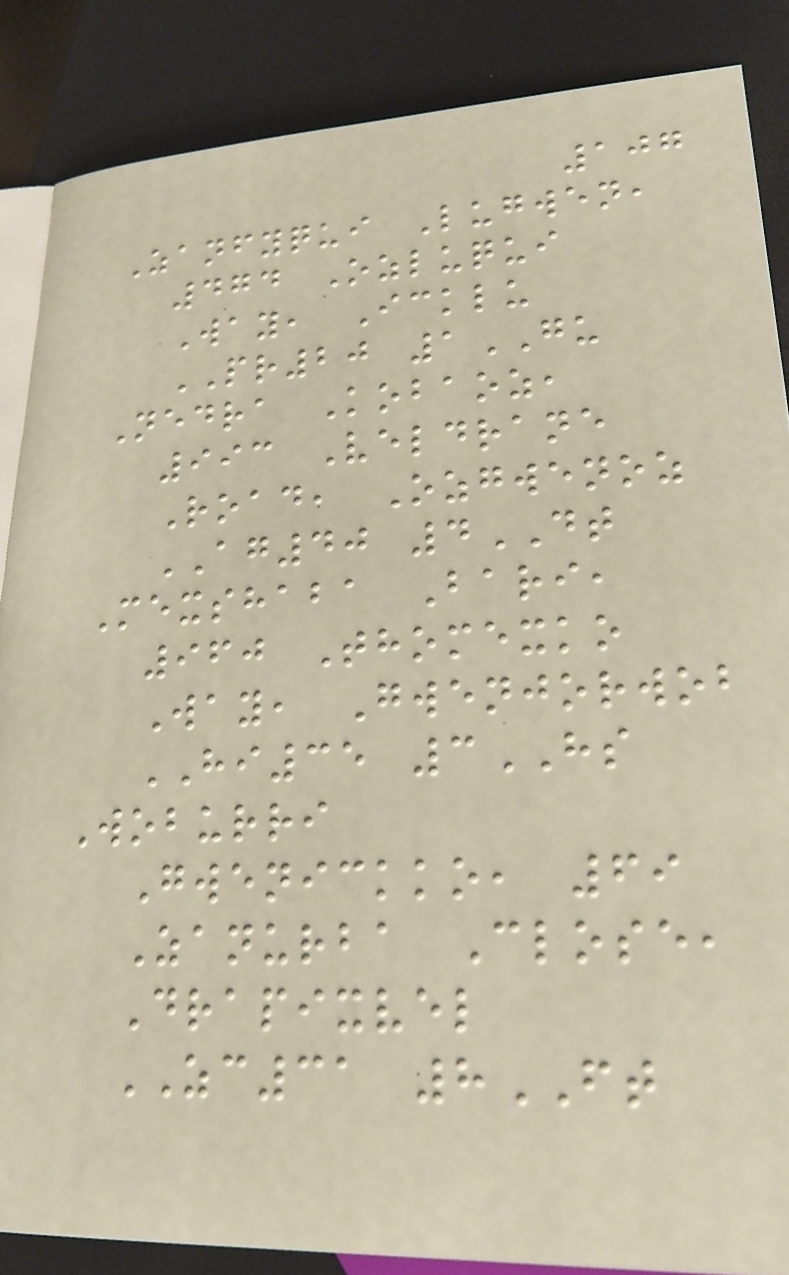107
Zanfyqui Lugwen,
474 Ozluqui
Way, Icklu
PR20 1GU
Nedra Kobaoz,
993 Veldrane
Road, Ozgwenoz
AG40 4DT
Mexshaba Bari,
960 Thomexko
Way, Gwenjorwob
HI35 3HS
Woburri
Gwenickko, 69
Zanurba Close,
Drapixvel
ZC31 8FT
